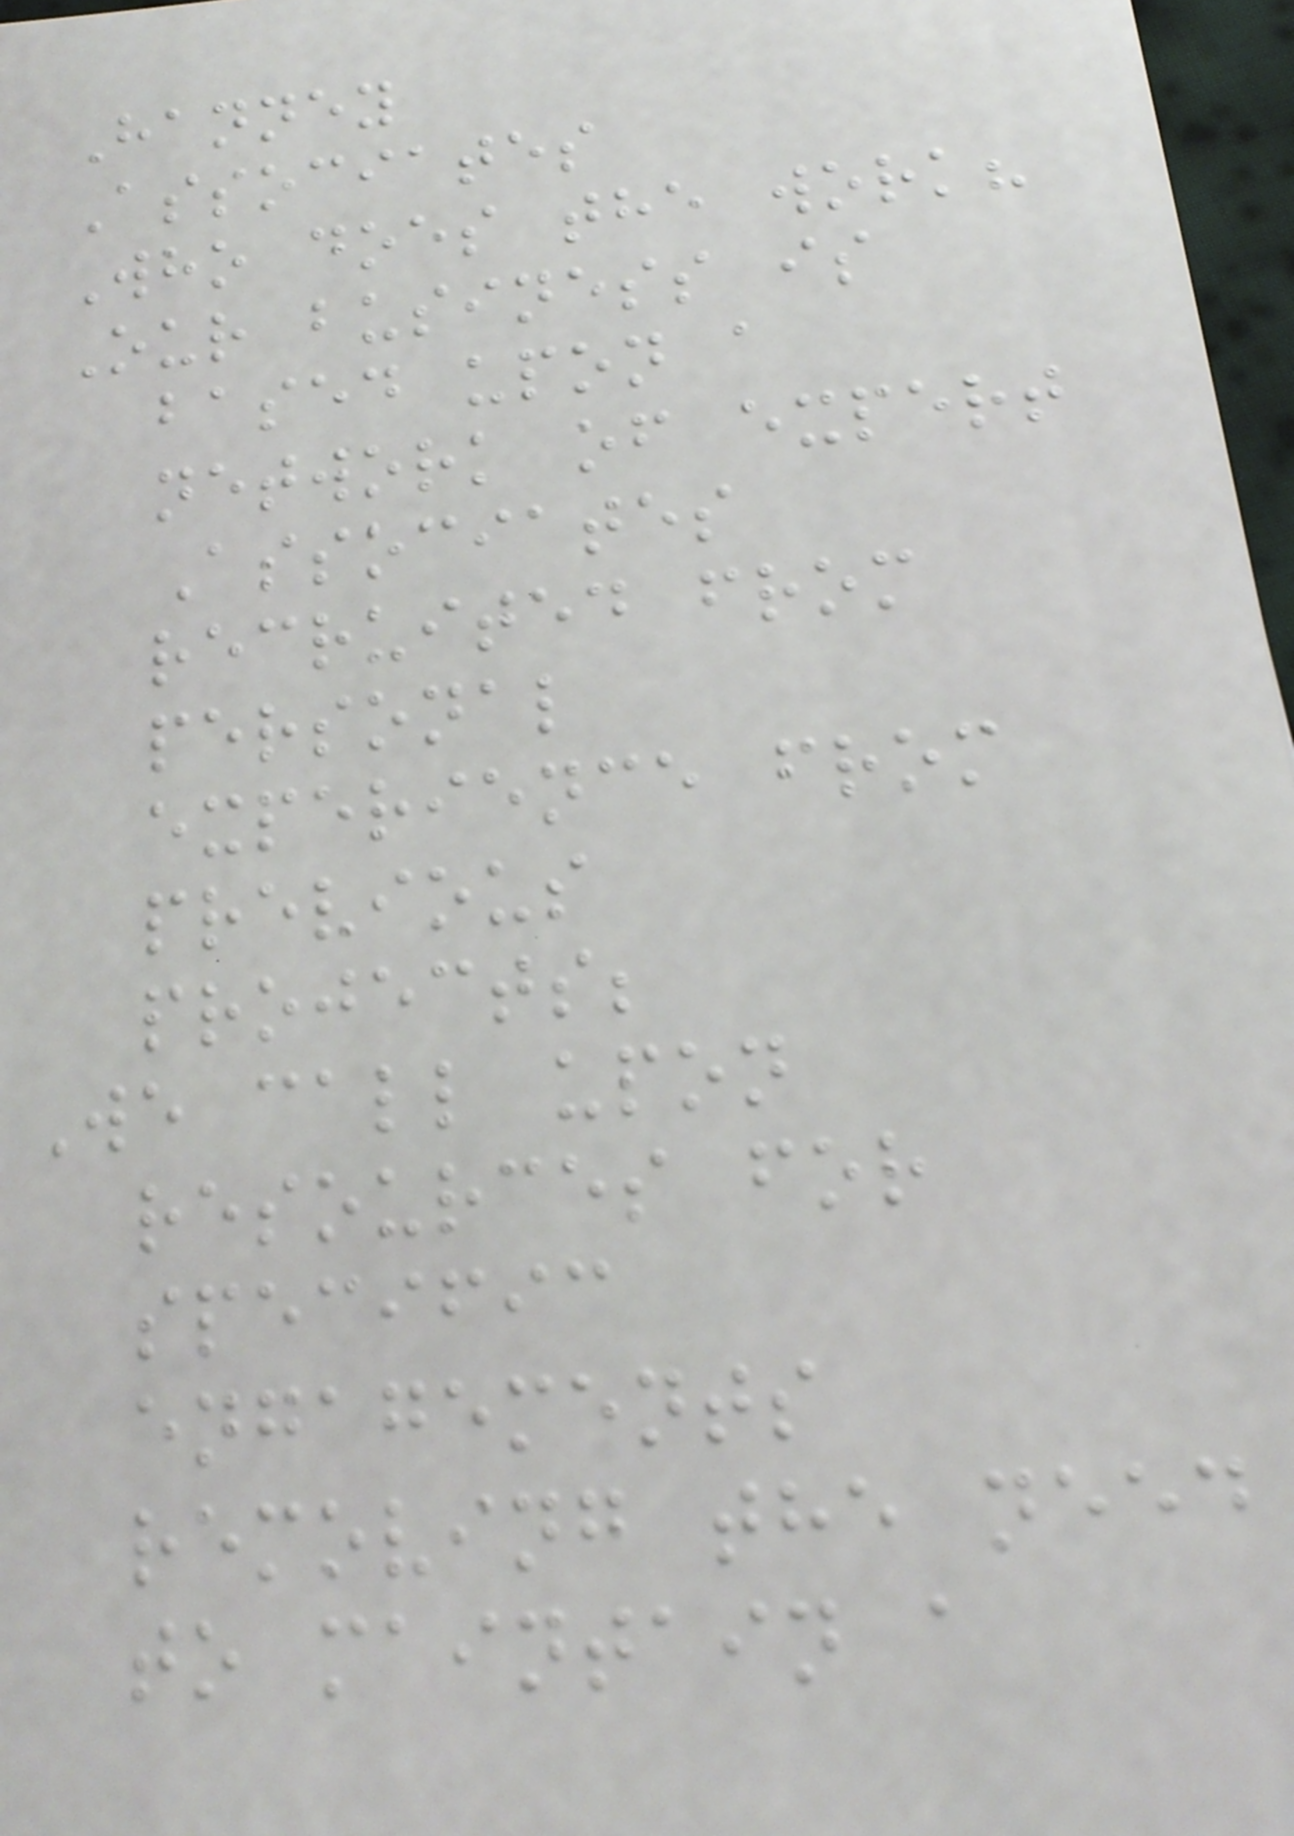Hanney
Associates
Who does the work?
Our business is
based upon a
network of expert
Associates
recruited from
personal
experience from
previous
projects;
We call upon
resources for
specific
engagements
removing the need
to maintain a
